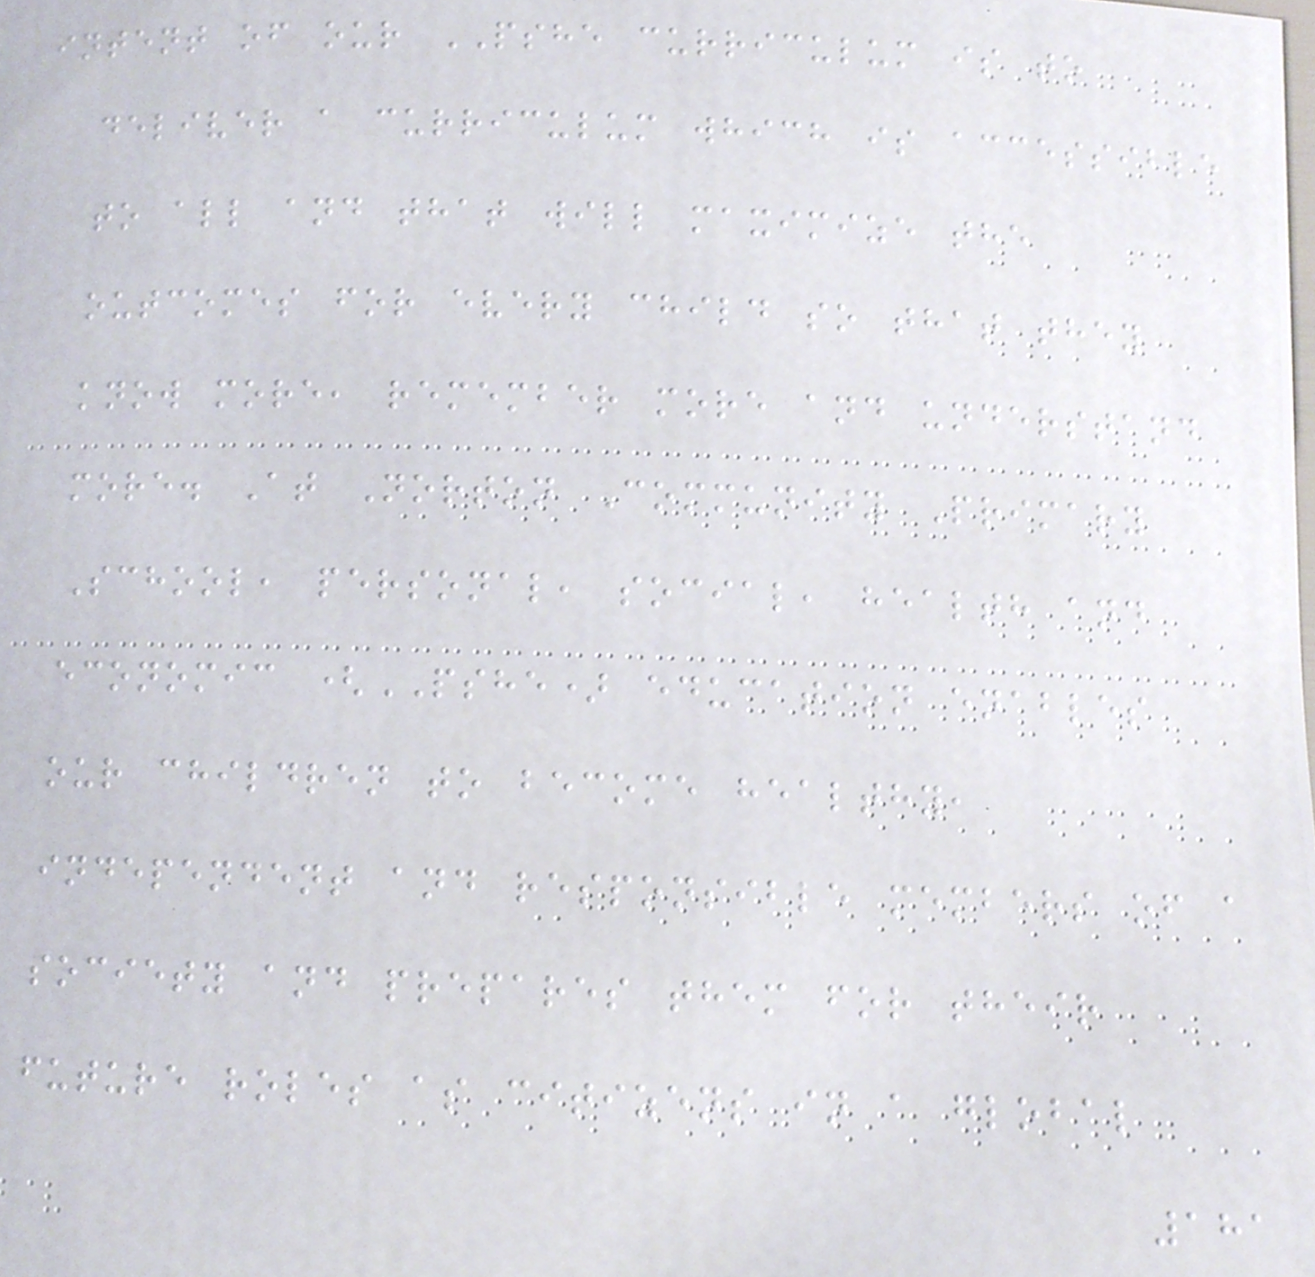intent of our PSHE curriculum is to
deliver a curriculum which is accessible
to all and that will maximize the
outcomes for every child so that they
know more, remember more and understand
more. At Norton Community Primary
School, personal, social, health and
economic (PSHE) education enables
our children to become healthy,
independent and responsible members of a
society and prepares them for their
future roles as citizens in a global
181
